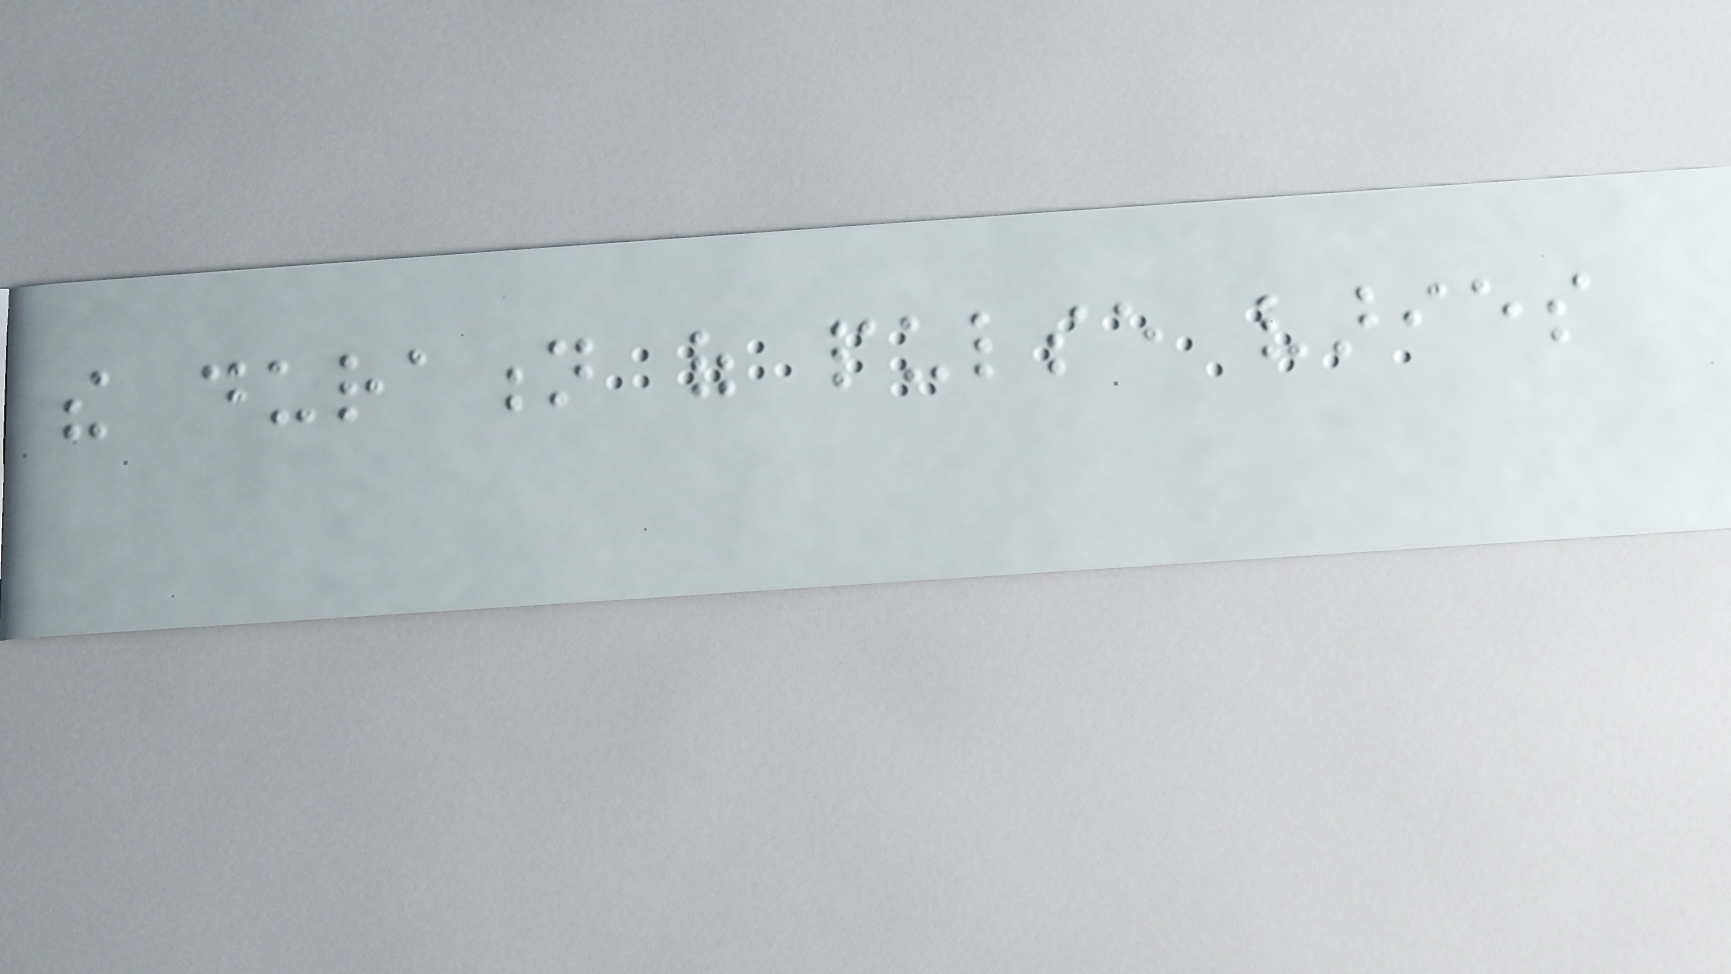the duration of pulse varies
